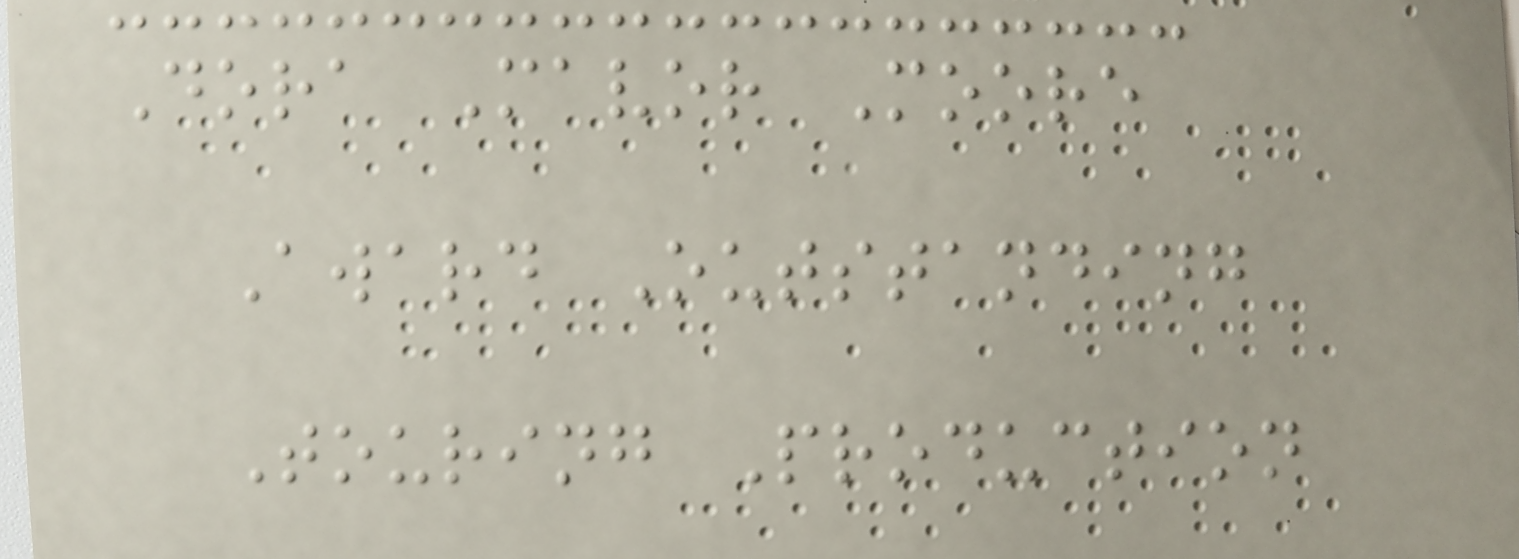Dora Mavor Moore
Award Outstanding
Touring Production
